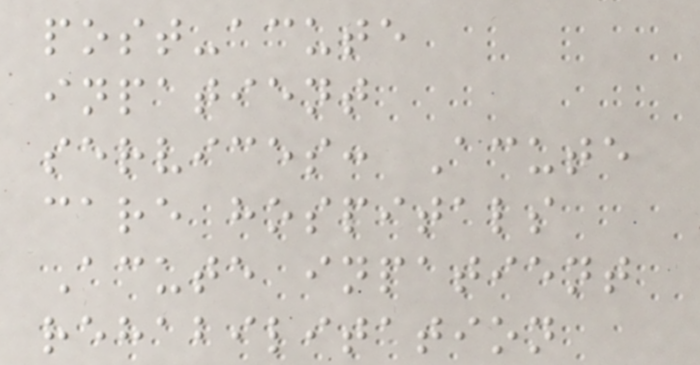post-acute
inpatient
services: Acute
care hospitals
Acute inpatient
rehabilitation
